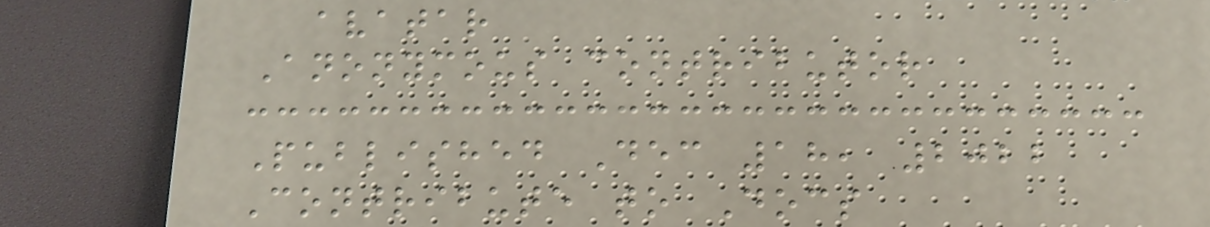avatar
Anonymous contributor
Published Dec 18, 2022
Contribute to Docs
